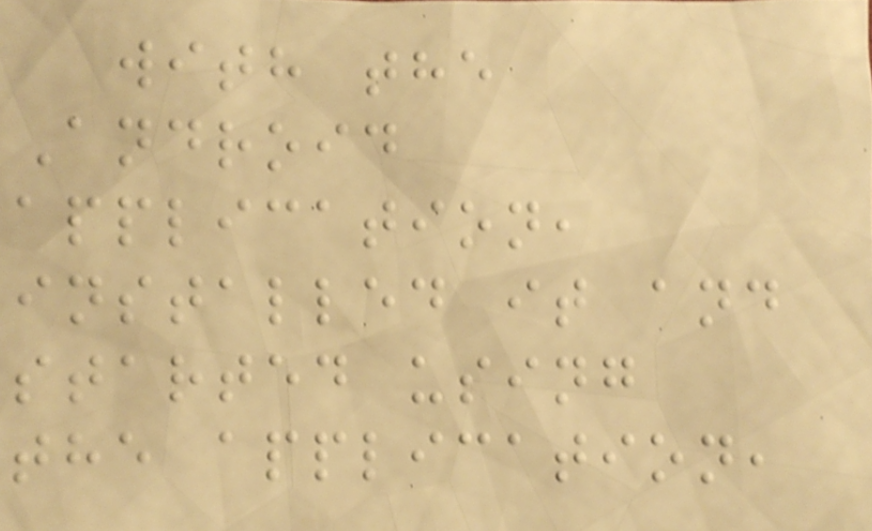with the
Android
application,
installed it and
started using
the application,
